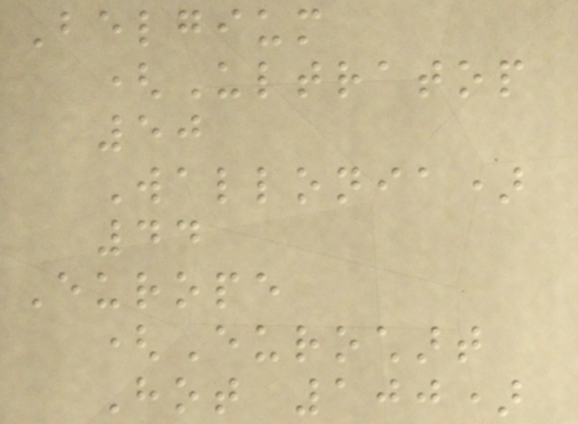Belgium
(Ultratop
50
Wallonia)
44
Europe
(Eurochart
Hot 100)
